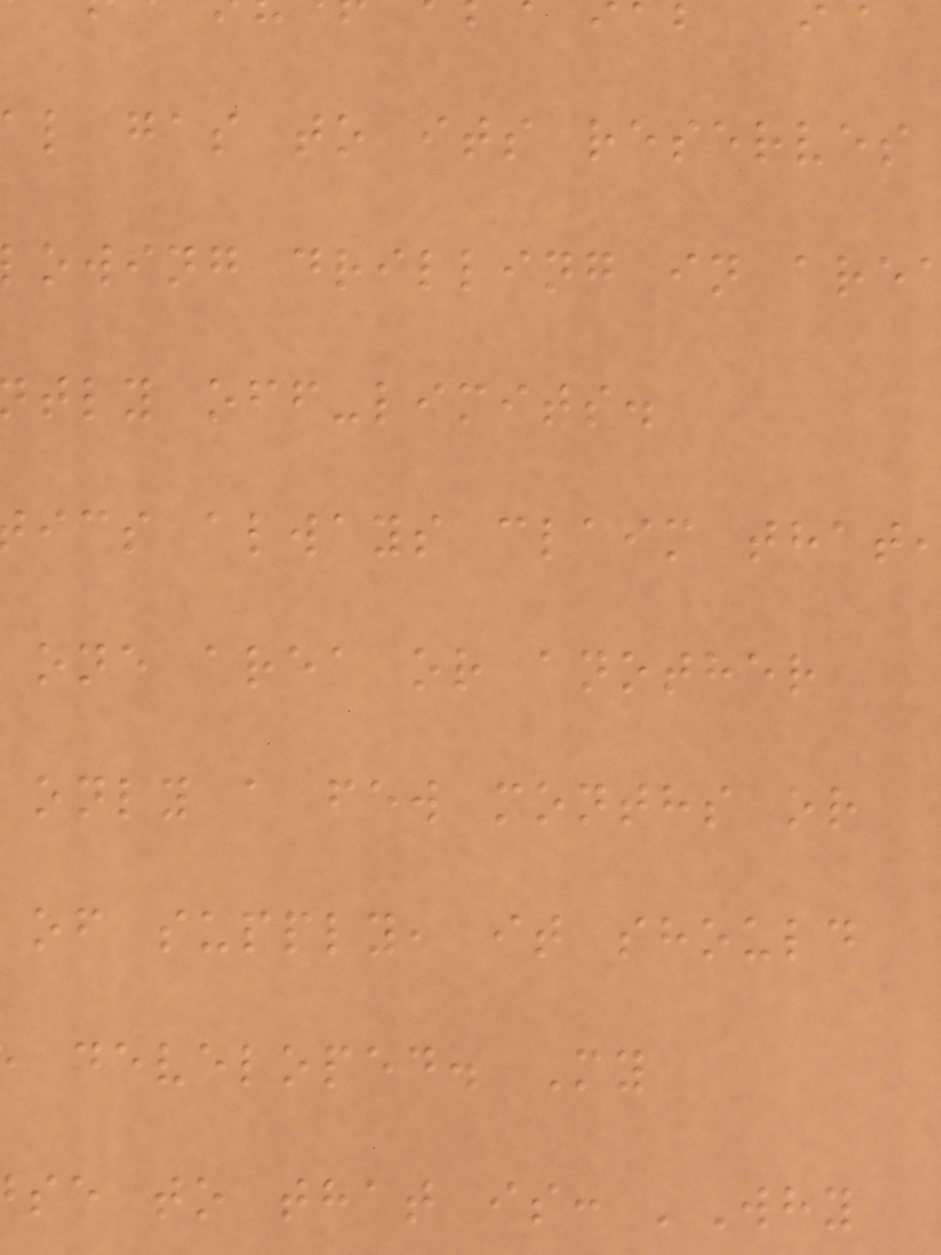al gas to its reserves
owing drilling in are
tly off-limits.
ics always claim that
one area or another
only a few months or
of supply, it should
developed. My
se to that is: 'Why
